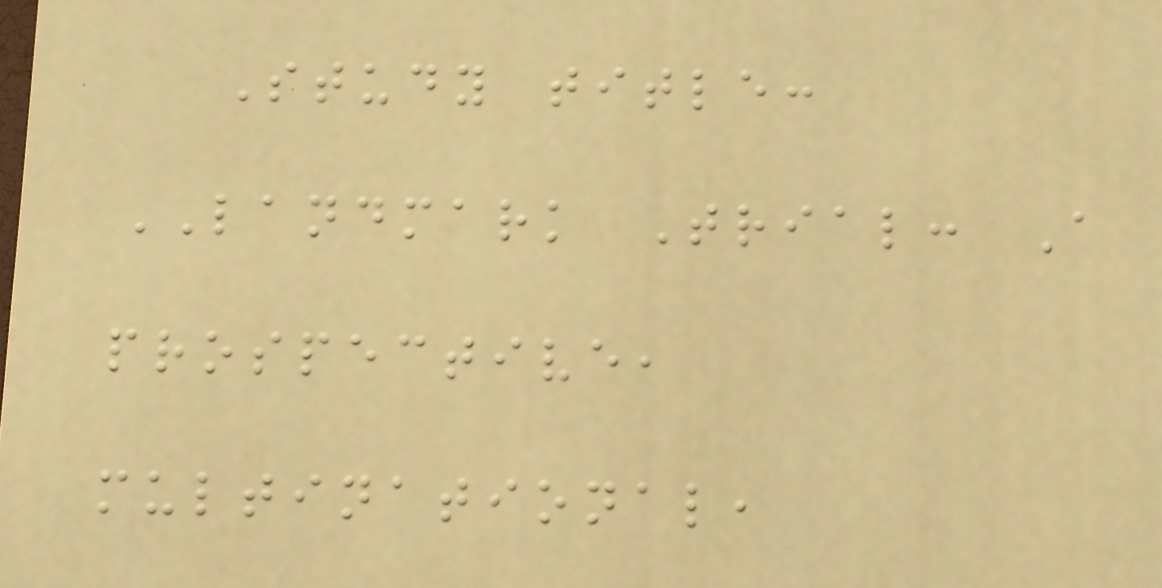Study title:
LANDMARK Trial: A
prospective,
multinational,
